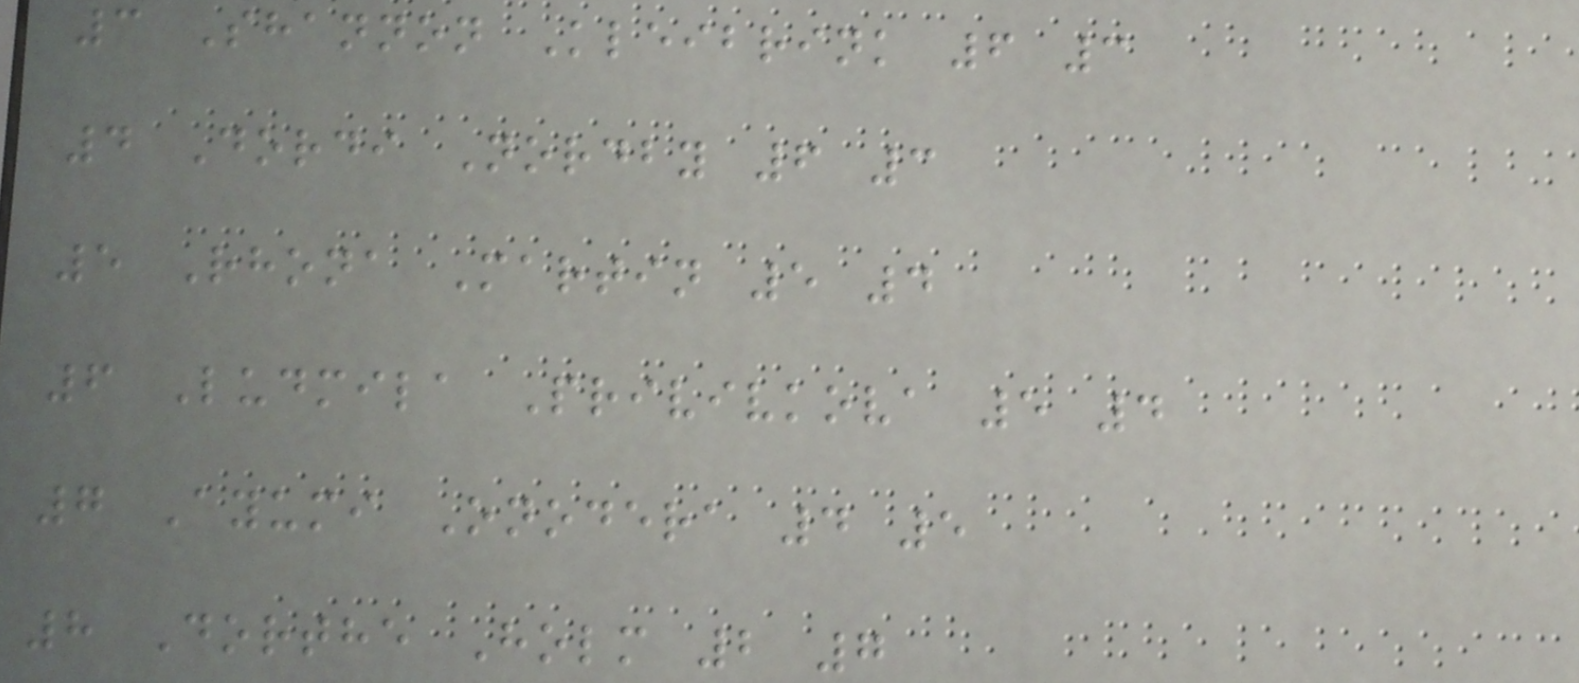3 Shannon Kleibrink 6 3
4 Dordi Nordby 6 3
5 Rhona Martin 5 4
6 Ludmila Privivkova 5 4
7 Ayumi Onodera 4 5
8 Dorthe Holm 2 7
